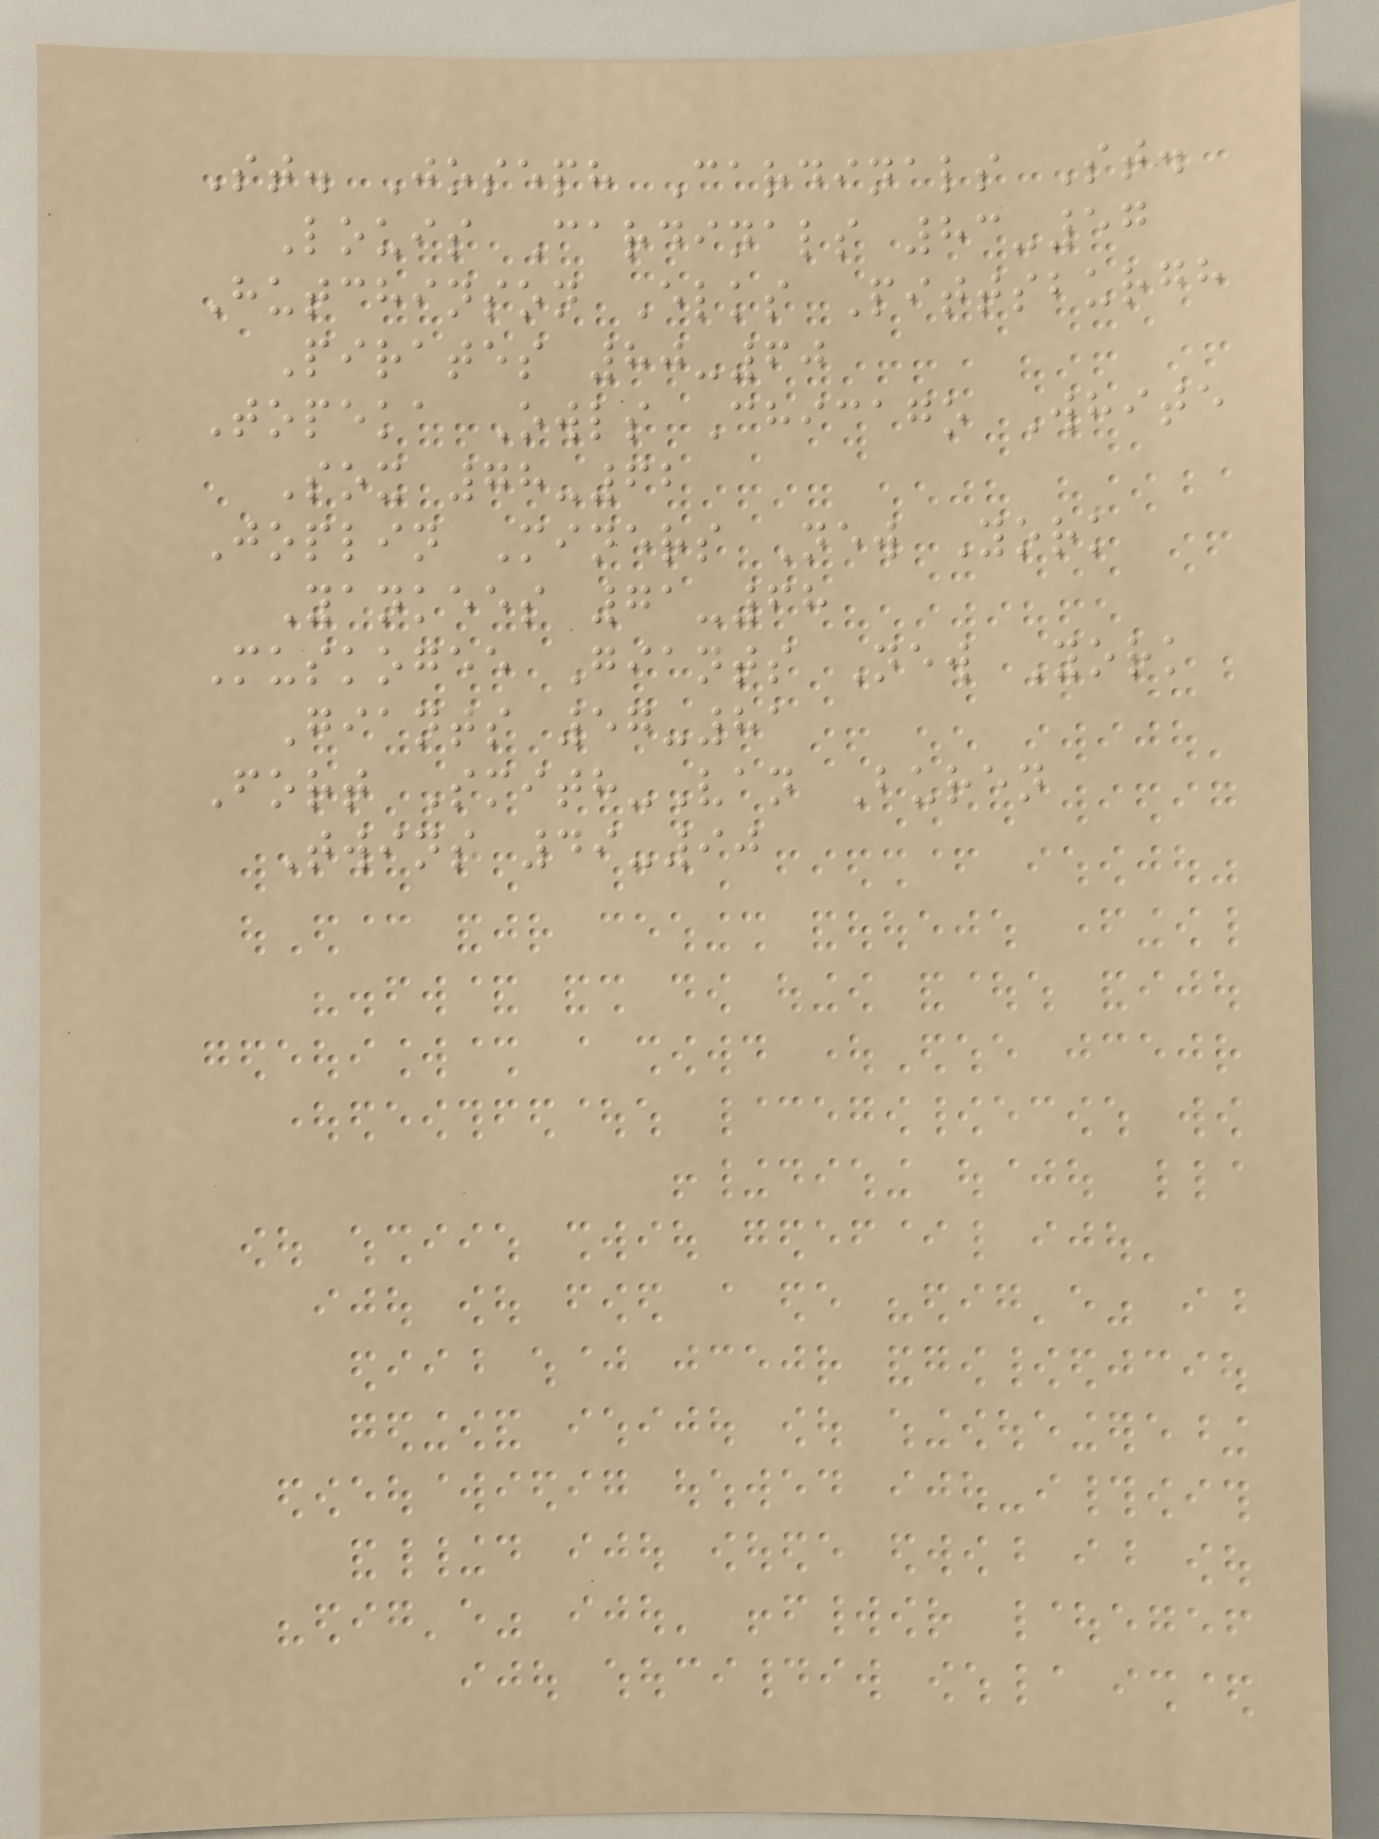St. Joseph Cardinals St.
Louis Cardinals 83-57
Hutchinson Elks Pittsburgh
Pirates 80-60
Topeka Owls Chicago White
Sox 78-62
Joplin Miners New York
Yankees 71-68
Muskogee Giants New York
Giants 57-81
Fort Smith-Van Buren
Twins 49-90
